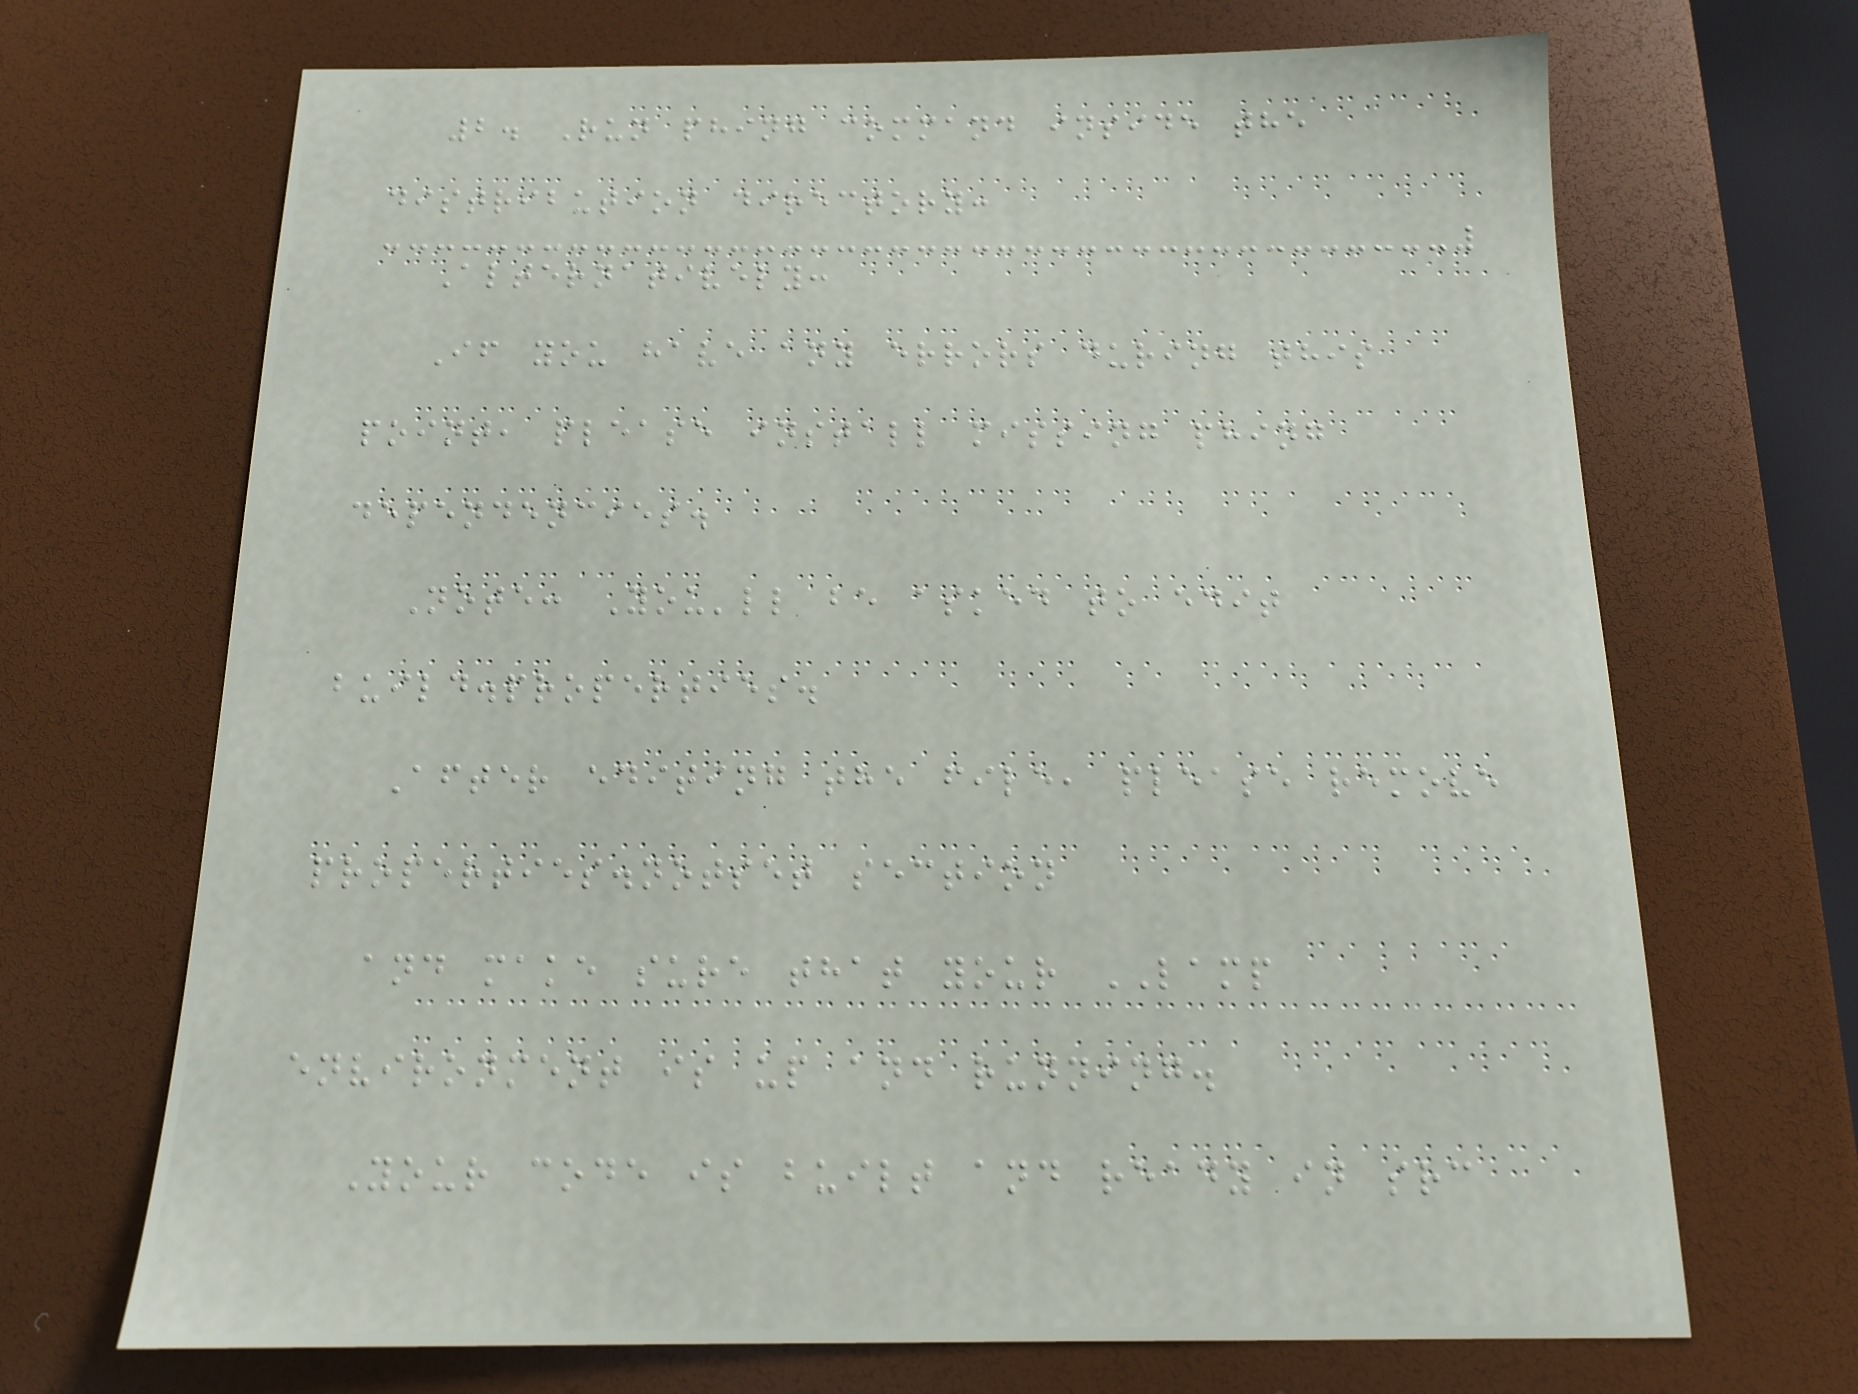2. Run phing command inside the
distribution directory:
Alternatively:
If you have any errors during this
point, please install missing phing
dependencies.
Note: You'll be asked to edit
build.properties.
After editing the file, please remove
properties.notset section
and make sure that your LAMP
environment is up and running.
Your code is built and ready in src
